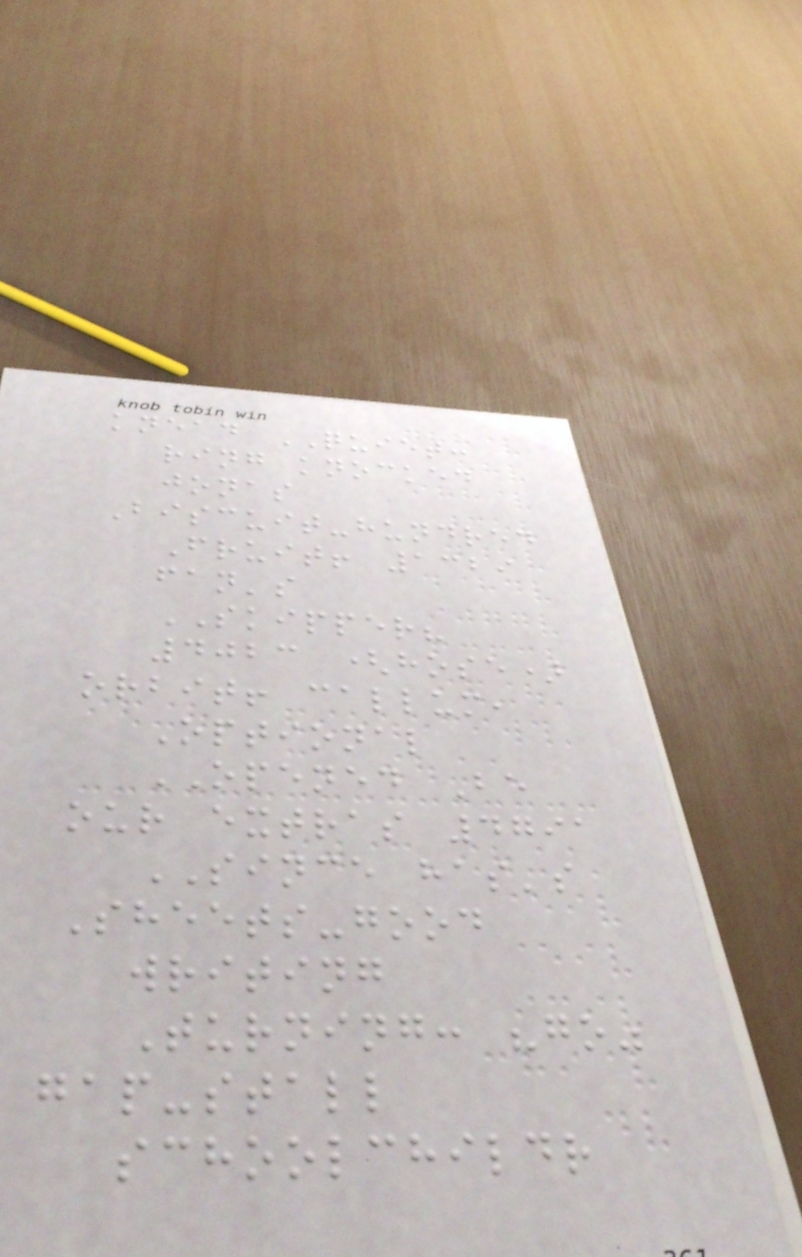knead QUIET:
ring knocked
jonas
Biscuit-hundred
Fruit! 1329
fan's
SKIPPER?
4023 (hose)
orbit! callum,
Optional
OPENED Be
our extras 4791
SINCE has's
Sheets-good
writing
Turning: "go"
gap-stall
schoolchildr
